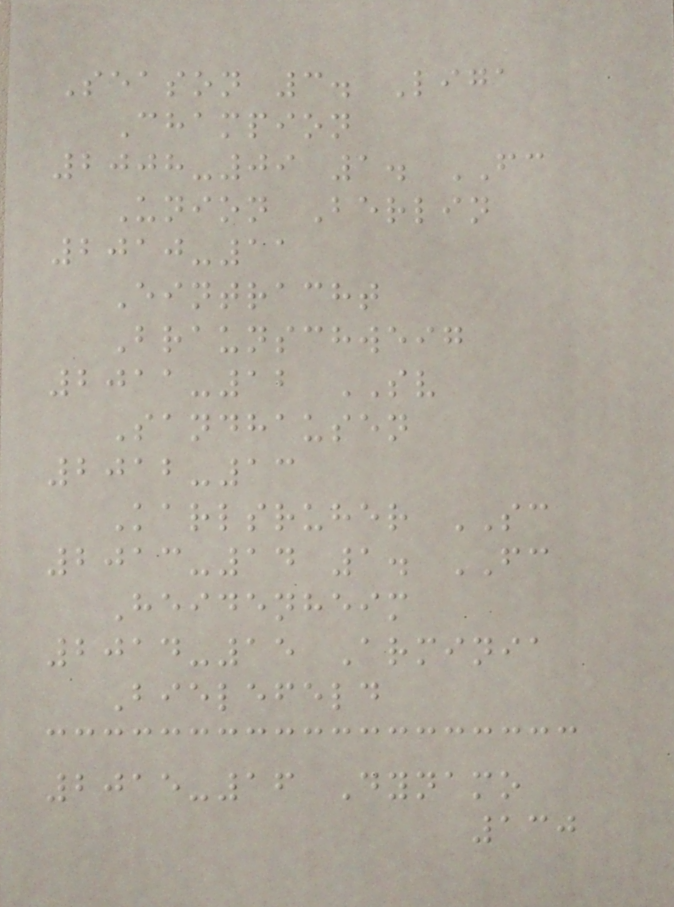Season 3. Liga
Champion
2008-09 1. FC
Union Berlin
2010-11
Eintracht
Braunschweig
2011-12 SV
Sandhausen
2012-13
Karlsruher SC
2013-14 1. FC
Heidenheim
2014-15 Arminia
Bielefeld
2015-16 Dynamo
130
